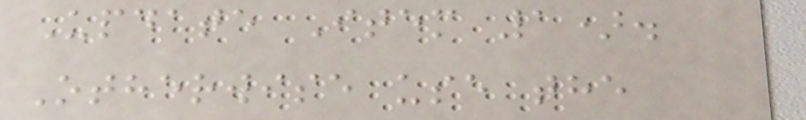Update Item 1).
Otherwise use the
